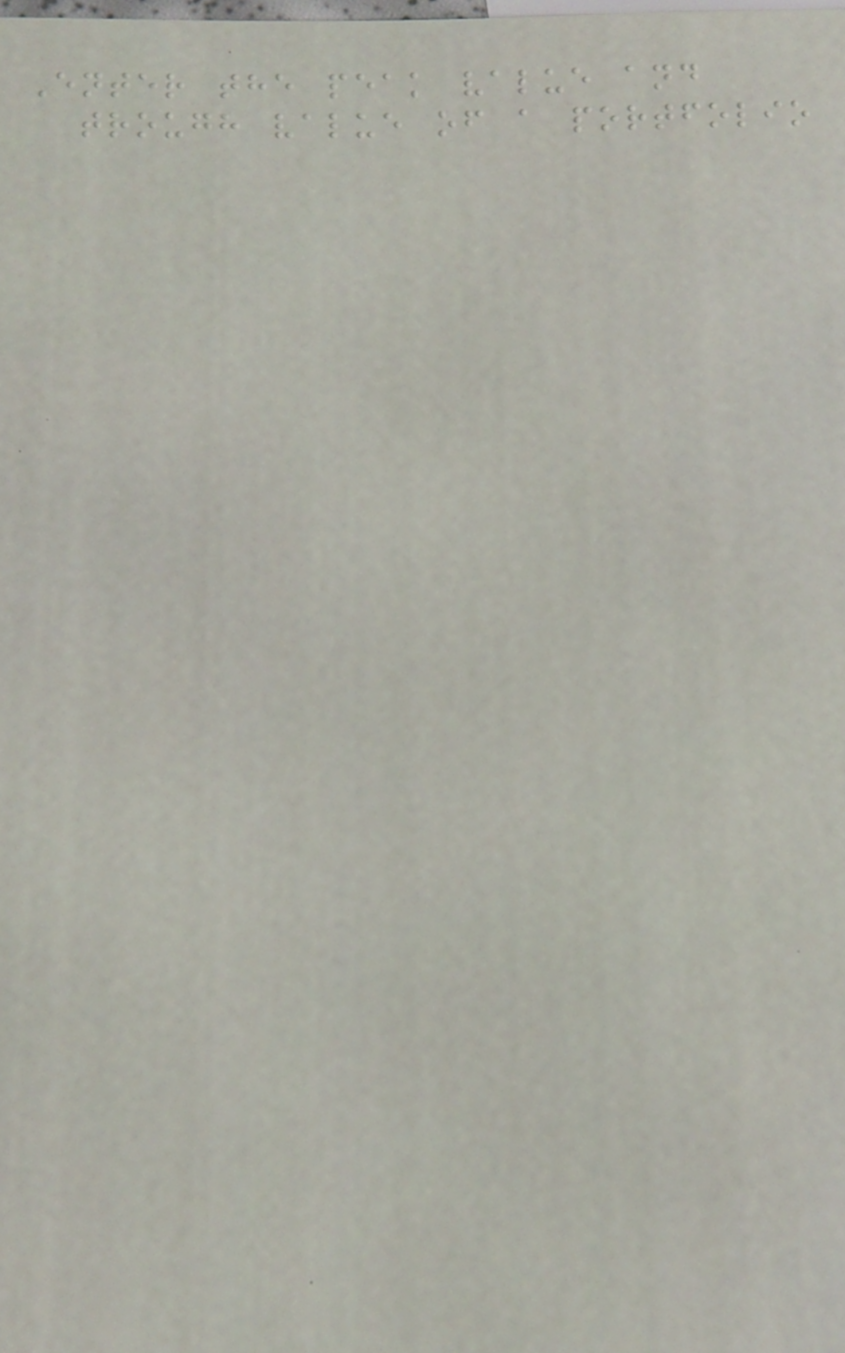Enter the peak value and
trough value of a portfolio
